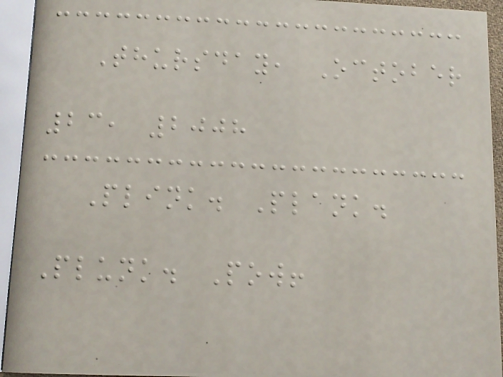Thursday, October
23, 2008
Plink. Plank.
Plunk. Pow!
